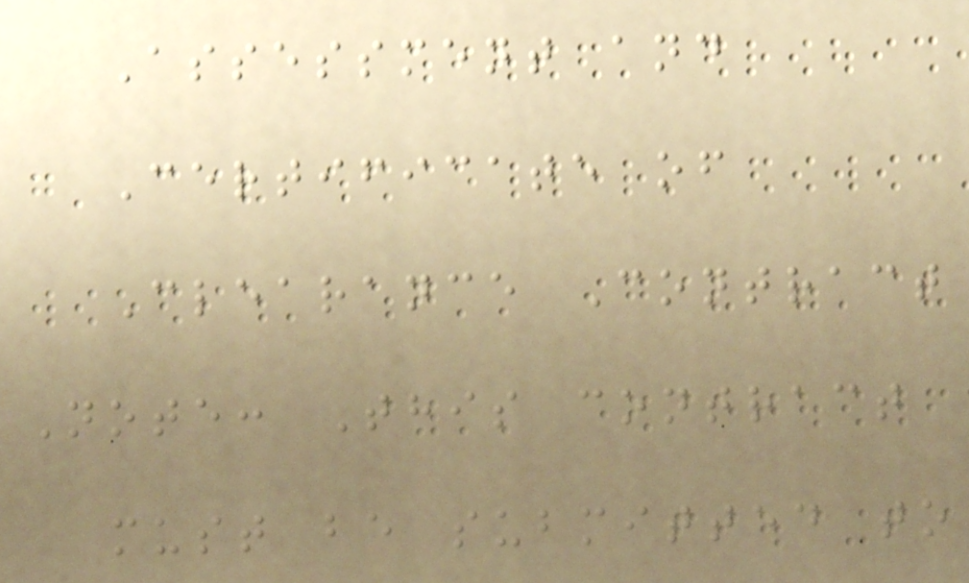Assessment and
Certificate of
Clearance Contract
Note: This contract
must be submitted to
